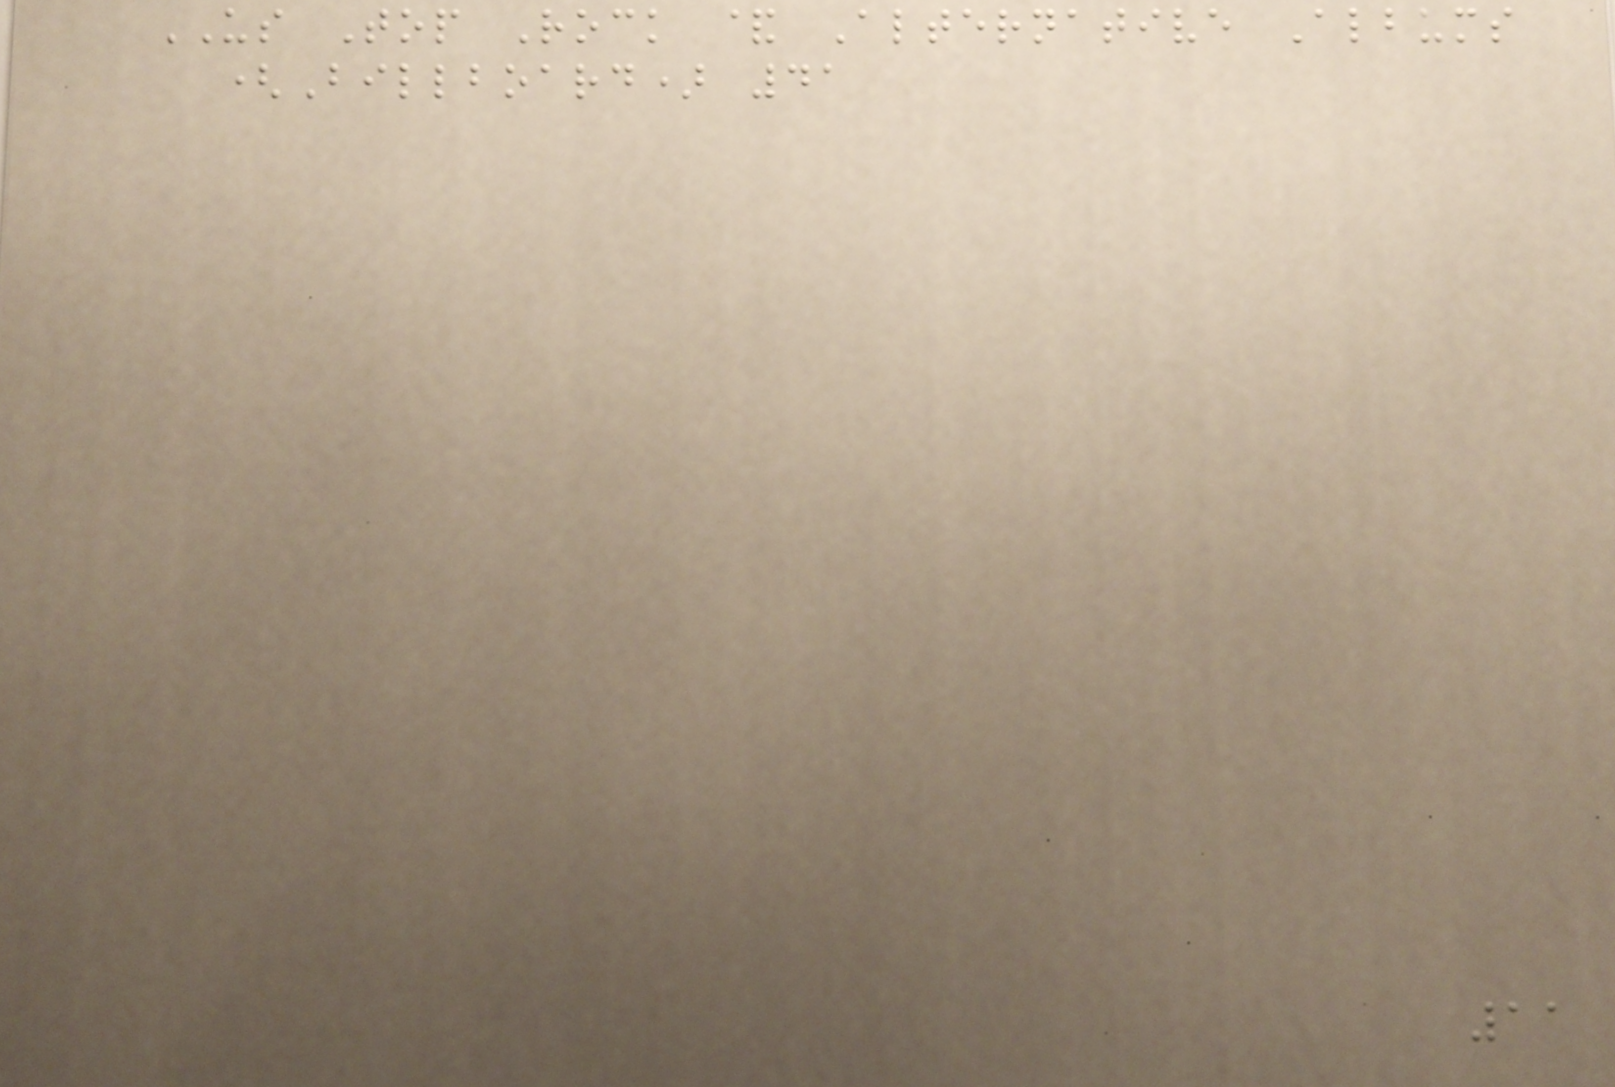US Top Rock & Alternative Albums
(Billboard) 41
11
